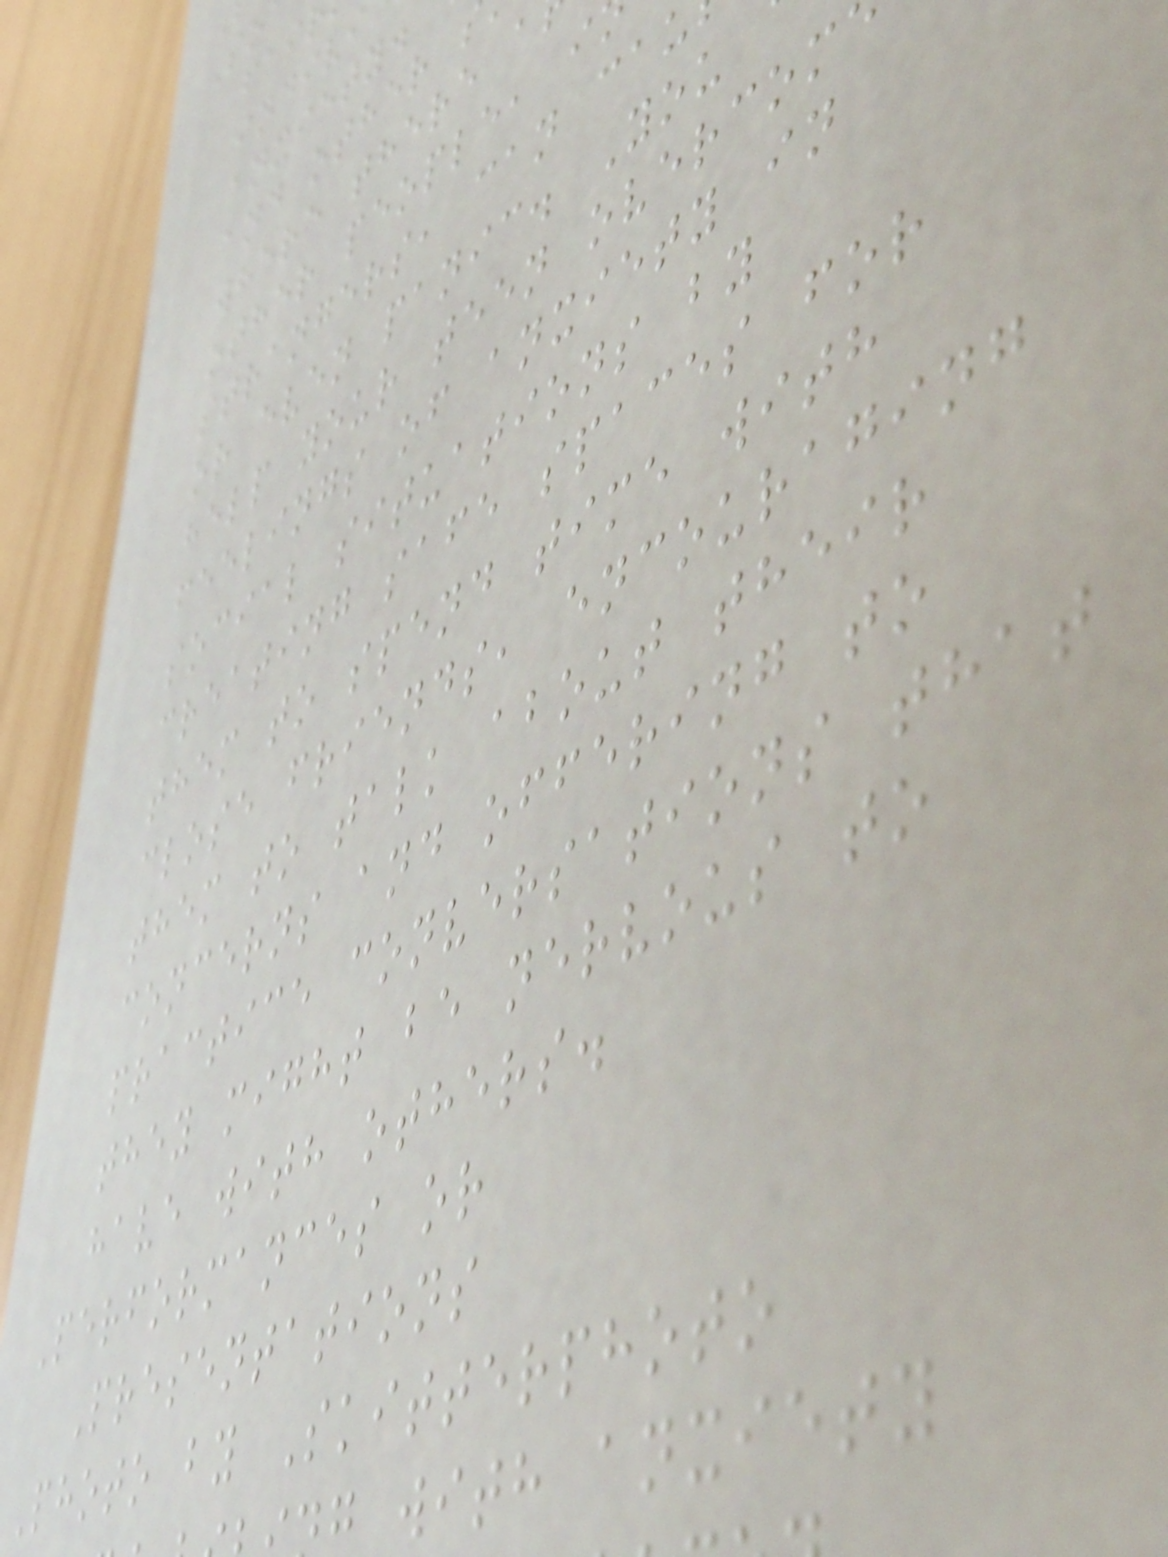indivi
anxiety.
and other
where there a
other people, i
strangers, can ca
or even panic. You
help your teen overcom
feelings of anxiety in
social situations by
creating safe spaces for
them to spend time with
close friends, encouraging
them to talk about their
concerns and offering to
practice conversations that
they might be nervous to
have with others.
Performances or
Presentations
Photo by Skitterphoto
g with anxiety
